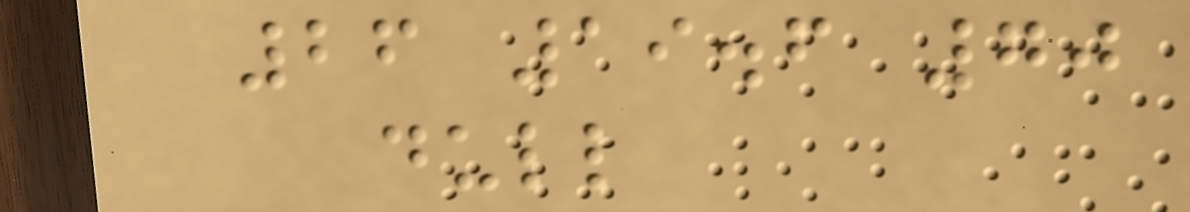26 19.6 70
dull
